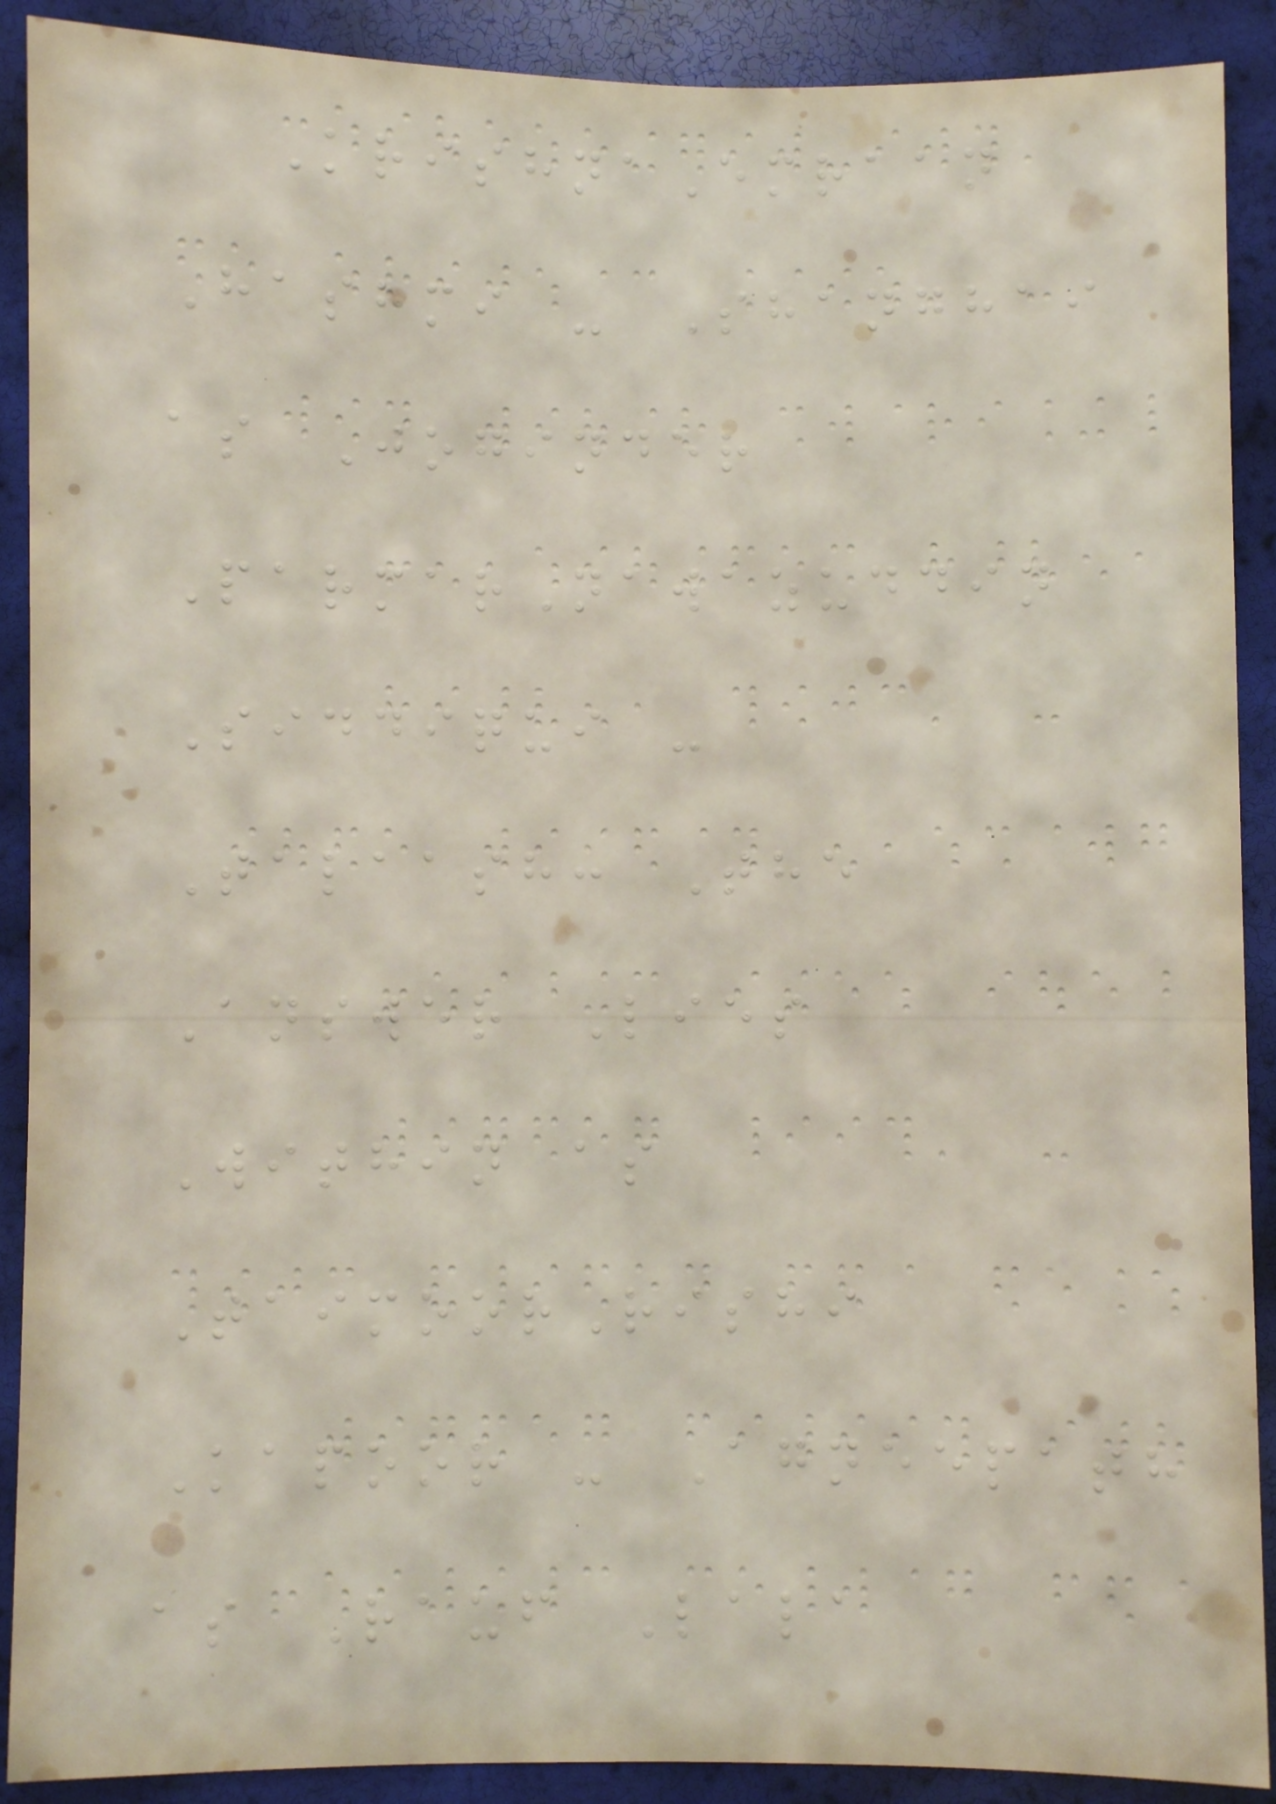KrishnaEmraan
Hashmi - Shanghai
as Joginder
ParmarNawazuddin
Siddiqui -
Talaash: The
Answer Lies
Within as
TaimoorRishi
Kapoor - Agneepath
as Rauf Lala
